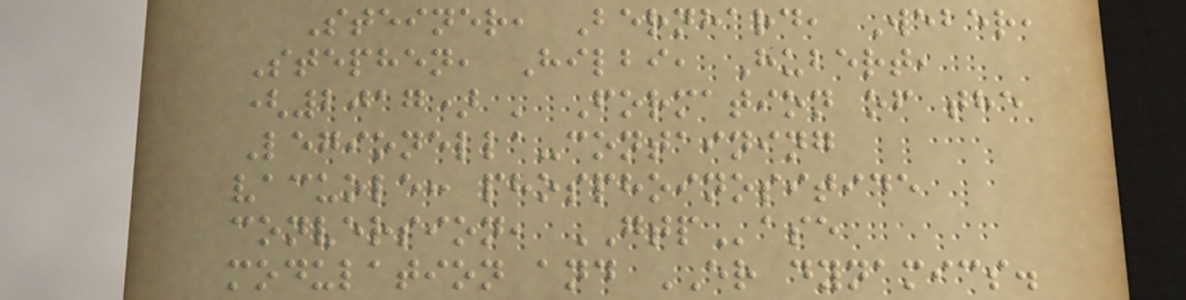Steiner, Bernhard, Weber,
Stephen, Hilbi, Hubert,
(2017) ' Formation of the
Legionella-containing
vacuole: phosphoinositide
conversion, GTPase
modulation and ER dynamics.
